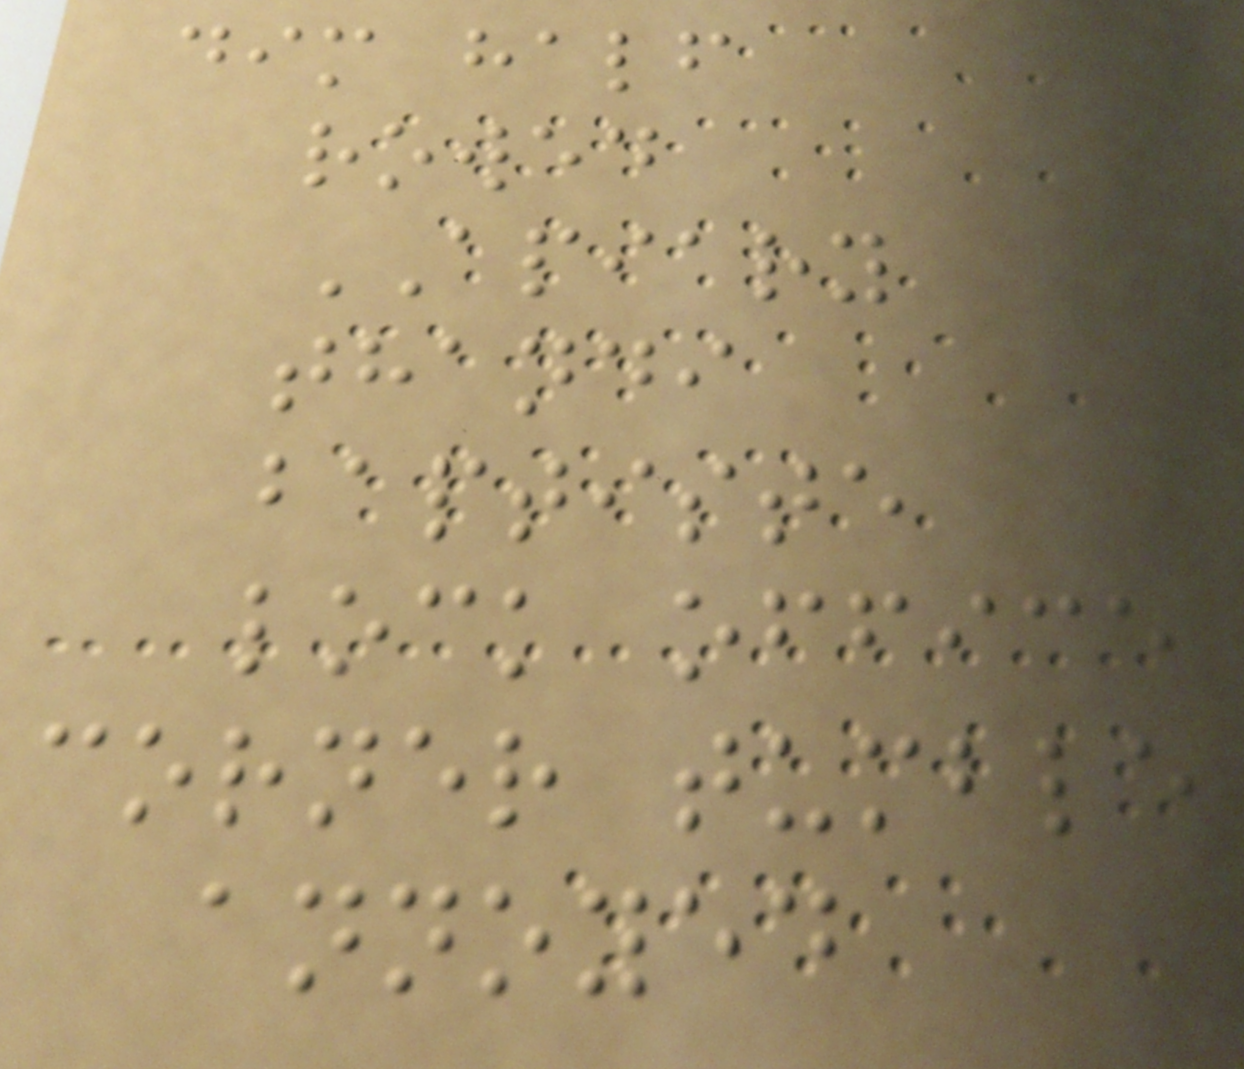dim half
rowed
APIARY
thandi
baptiste
lock office
corner tumble
annoyed
